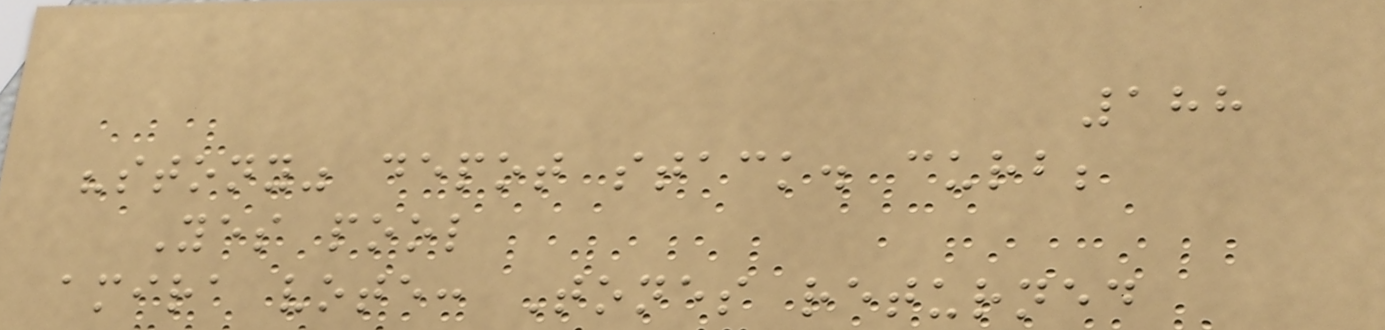188
"stony" depot stack. curb;
Yes pool
amira vote: Tones returned
